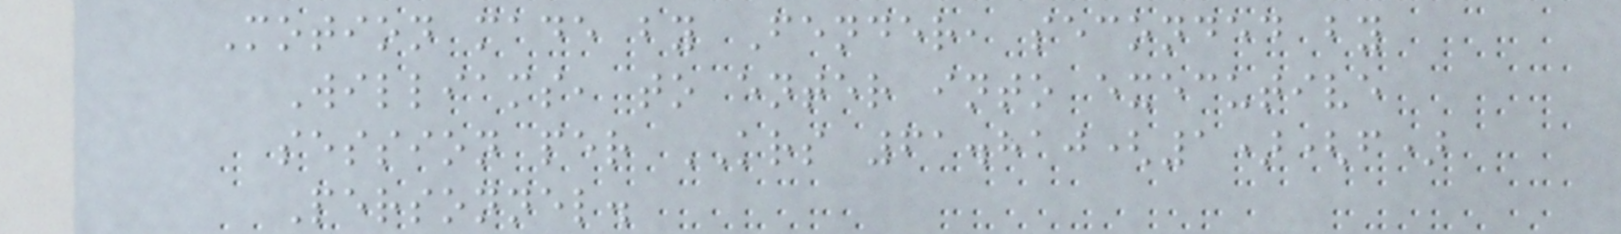Motion made by Fender, seconded by
Williams, to enter into executive
session per KRS 61.810(1)(f)
Personnel.
